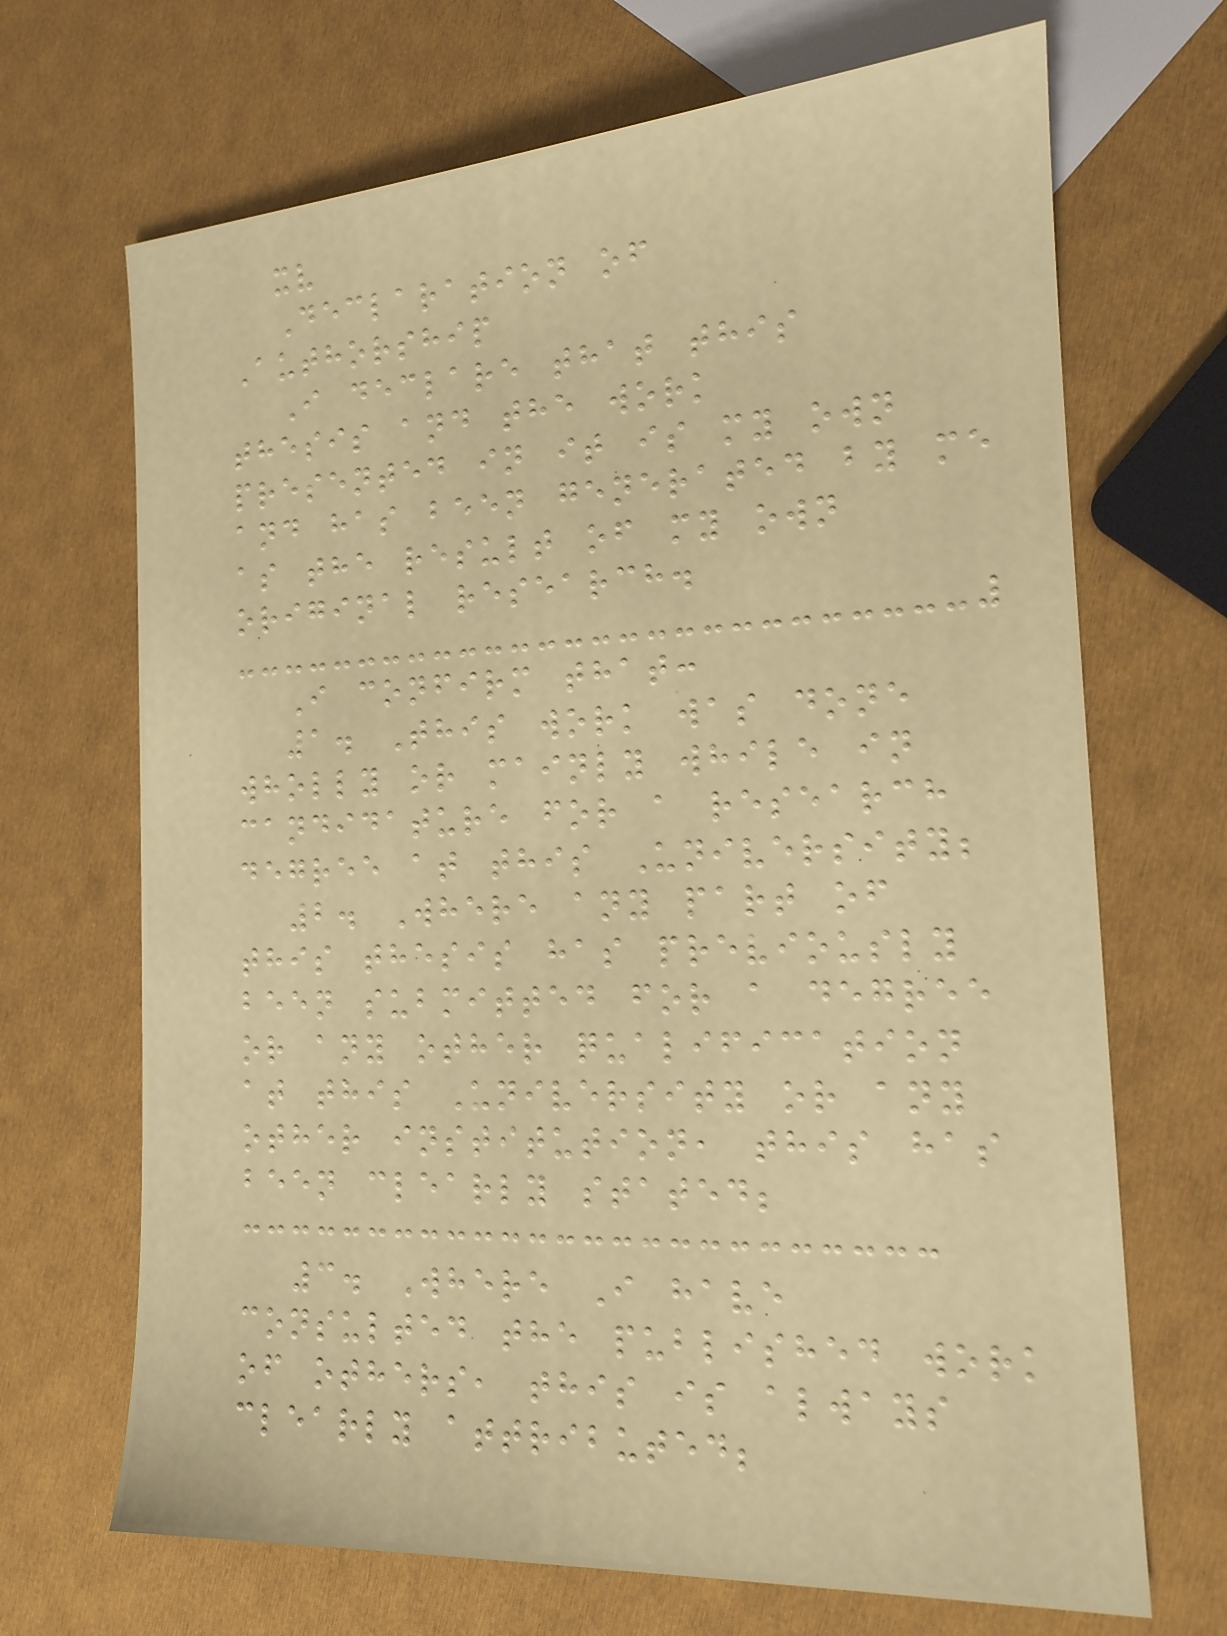xv
Declaration of
Authorship
I declare that this
thesis and the work
presented in it is my own
and has been generated by me
as the result of my own
original research.
I confirm that:
1. This work was done
wholly or mainly while in
candidature for a research
degree at this University;
2. Where any part of
this thesis has previously
been submitted for a degree
or any other qualification
at this University or any
other institution, this has
been clearly stated;
3. Where I have
consulted the published work
of others, this is always
clearly attributed;
